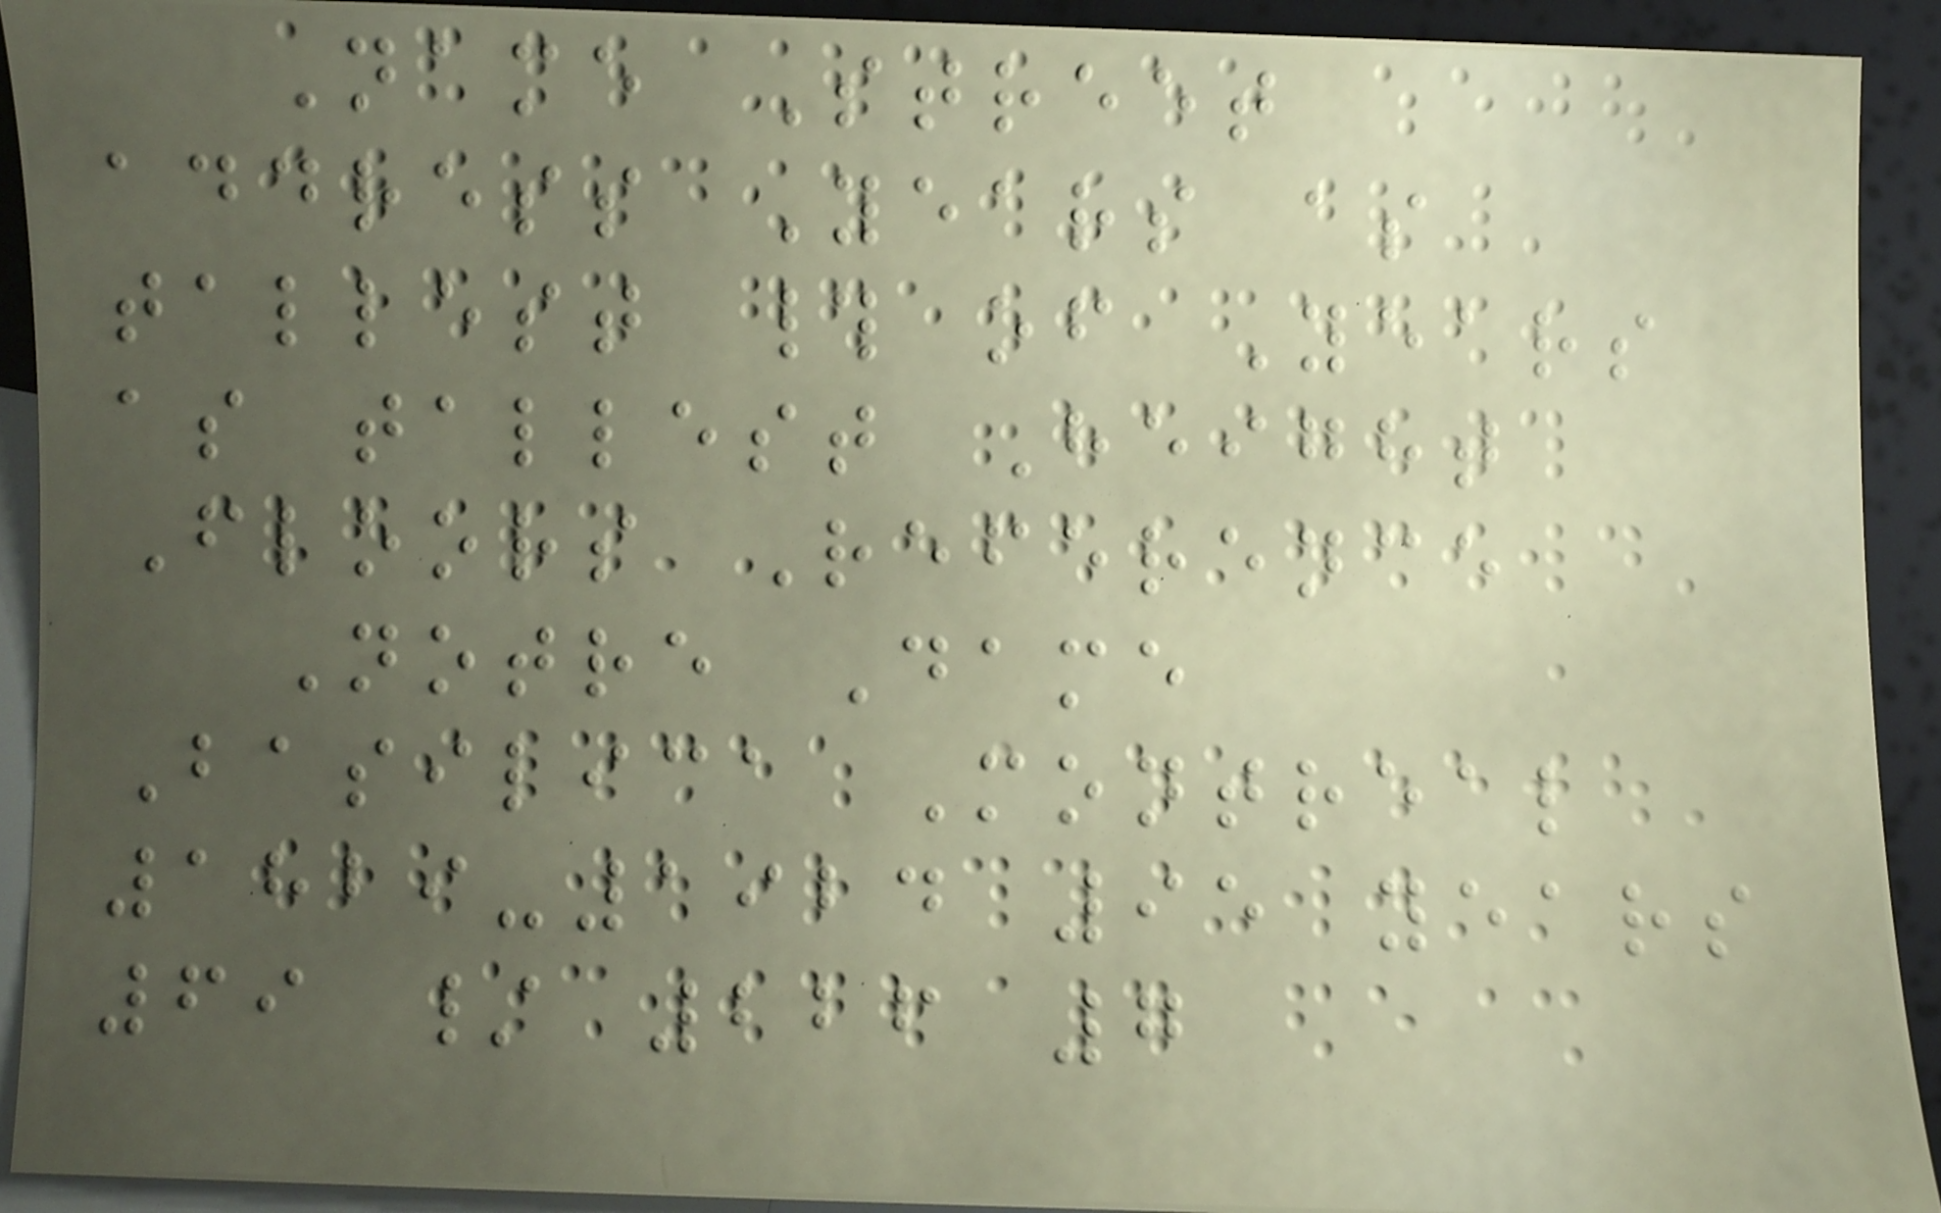Name Street
address Years as
tallest # of Years
as tallest Height
Floors Reference
Notre Dame
Basilica Montreal
1829-1924 95 years
69 / 226 7
